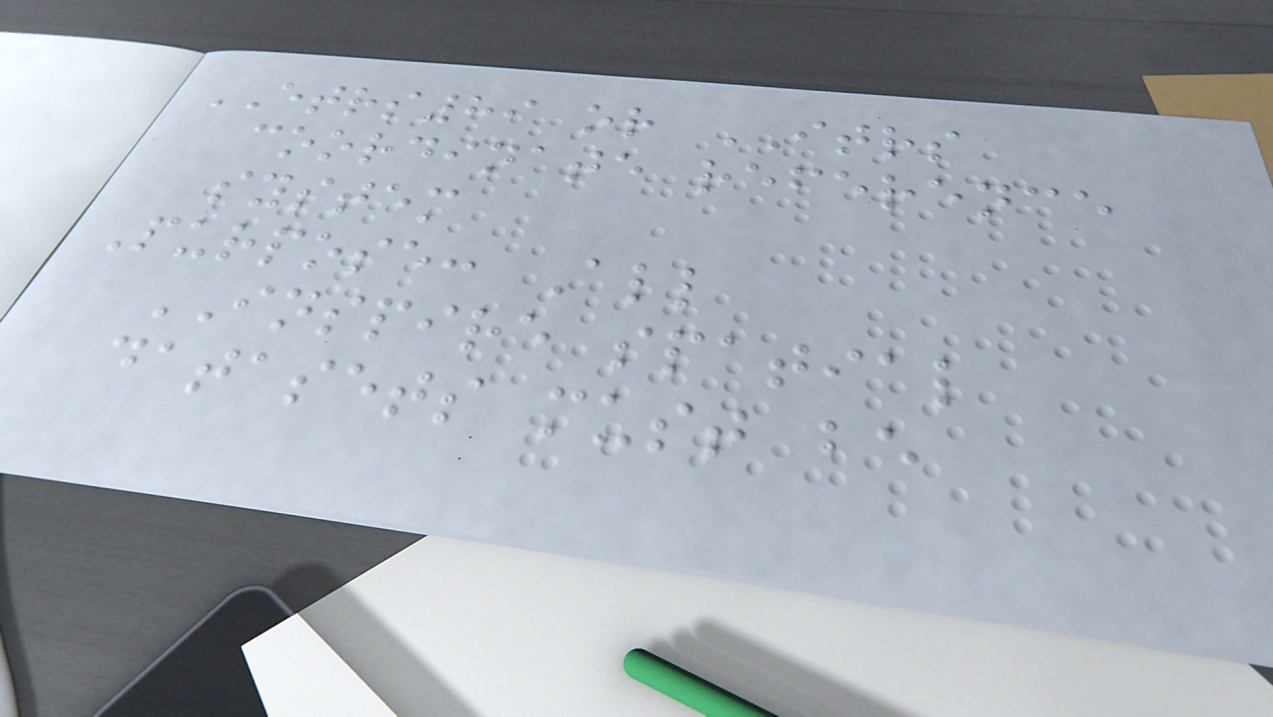ETRS89 or ITRS
coordinate reference
system
Purpose: All
INSPIRE spatial
datasets must be
